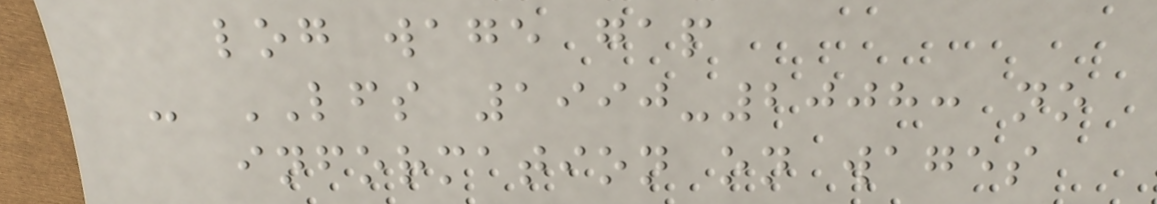log wage gap
- LFS 1990-2008: no
information on wages
